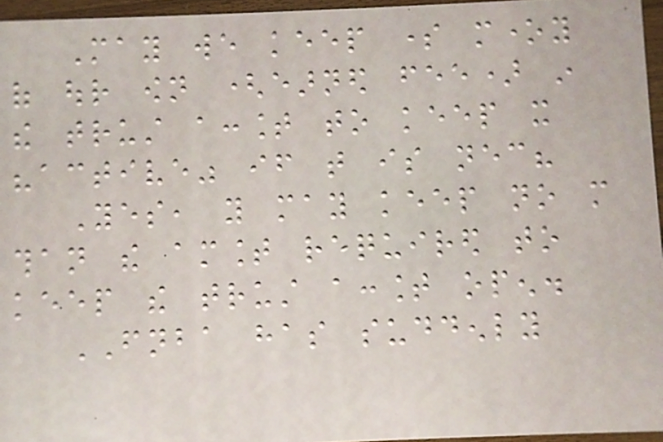May we keep some money
of our own (earned fee) in
the trust account to keep it
"active" if that is necessary?
Yes, you may keep no more
than the amount required to
keep the trust account open.
FNBA has suddenly
